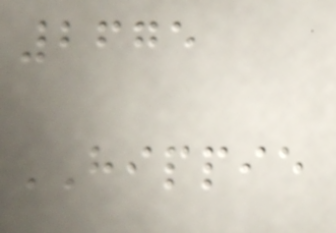2675
HIPPIE
